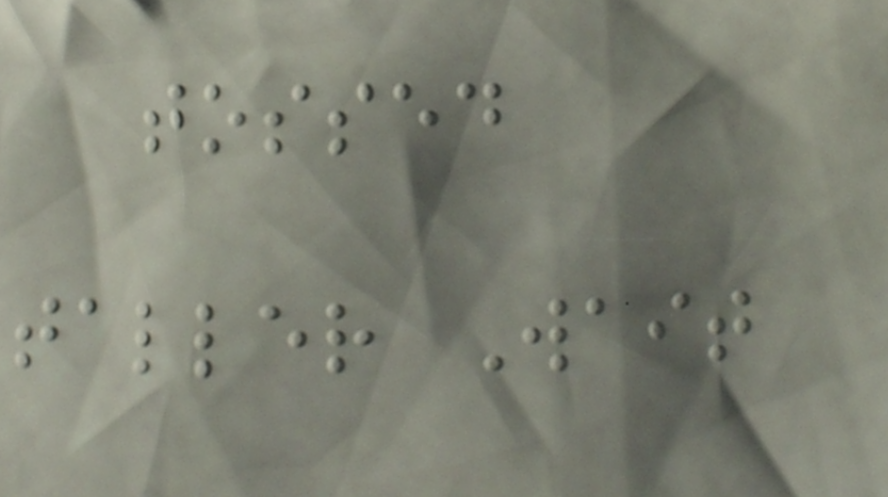tossed
taller Wait
